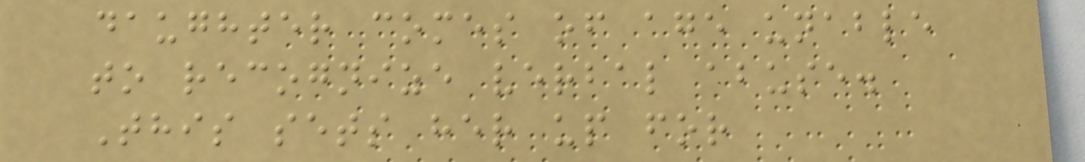daughter comes of age unable
to recognize verbal abuse.
This sets her up for
